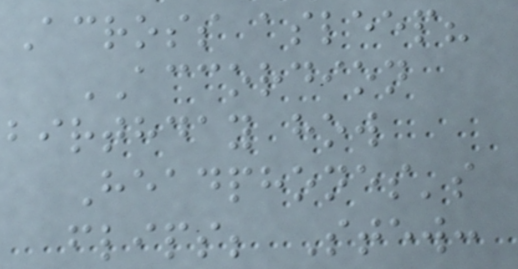Across asleep?
ACCORDION
birthday how
Headphones's
flips; Stew:
